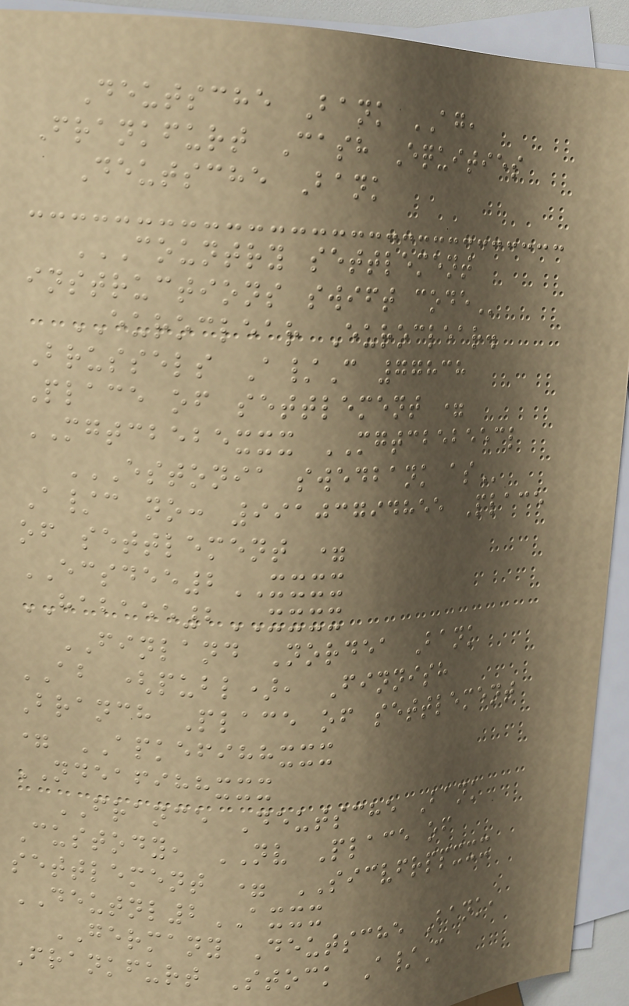Deutsche Bank AG,
Frankfurt Cash Equities
Deutsche Bank
COUNTRY SETTLEMENT
INSTRUCTIONS SWIFT CODE
EUROCLEAR Euroclear.
Brussels A/C 77838
Place of settlement =
MGTCBEBEXXX MGTCBEBEECL
ESTONIA SWEDBANK AS
A/c no: 99103794855 Place
of settlement =
ECSDEE2XXXX
HABAEE2XXXX
FINLAND Nordea Bank
AB (publ), Finnish
Branch Place of settlement
= APKEFIHHXXX
NDEAFIHHXXX
FRANCE Deutsche Bank
Custody, NV Place of
settlement = SICVFRPPXXX
DEUTNL2AXXX
GERMANY Deutsche Bank,
Frankfurt Stock A/C
